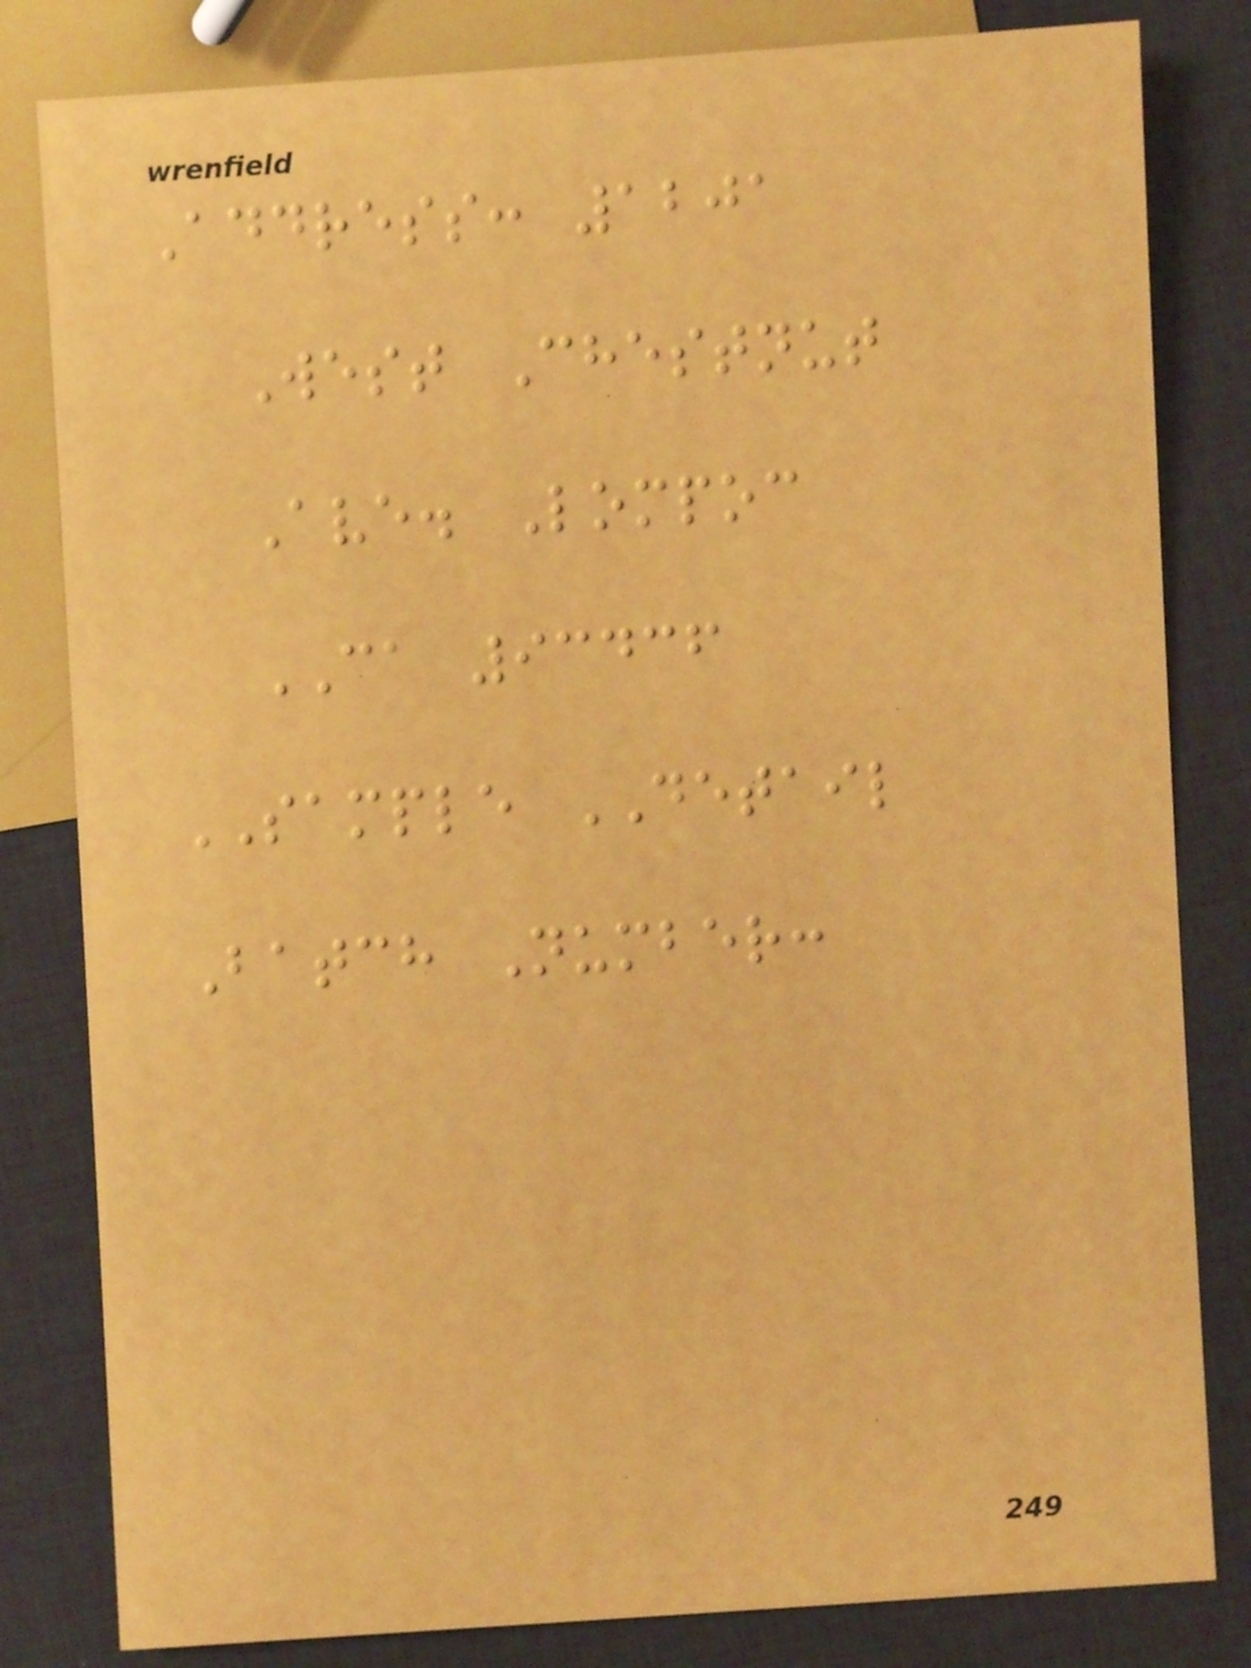Address: 1201
West Chestnut
Ave. Lompoc
CA 93436
SAMPLE DETAIL
Batch Number:
